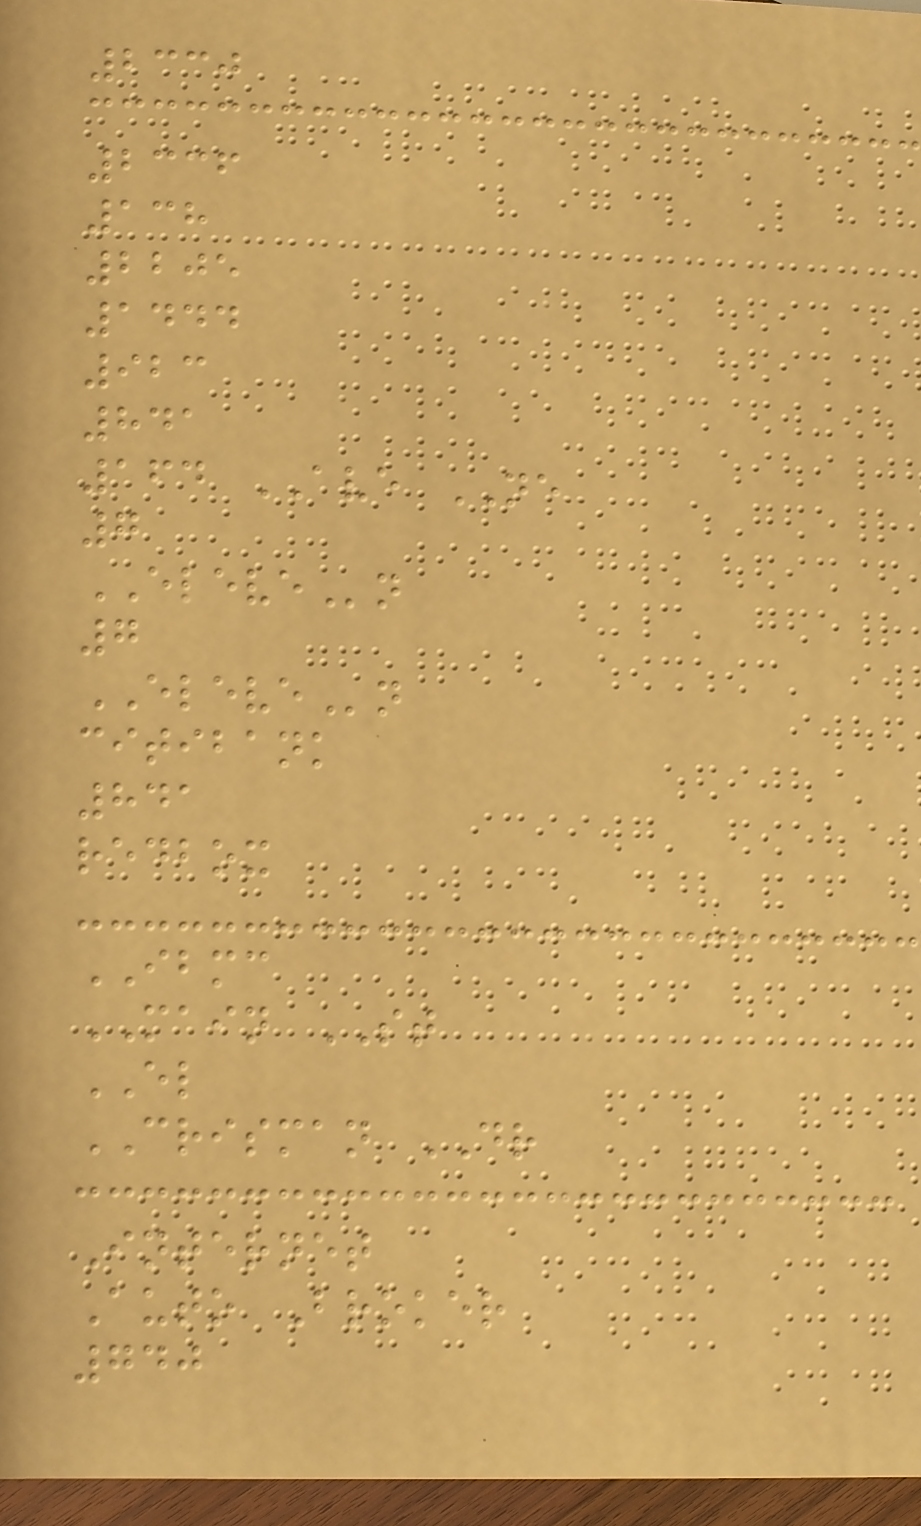2330
2336
138
2205
1444
923
841
164 AVE NE
7
ELEVEn
7
ELEVEn
citibank
841
redbox
IBMC
MAIN ST
EL
CRISMAN DR
Internet
Auto Broker
740
